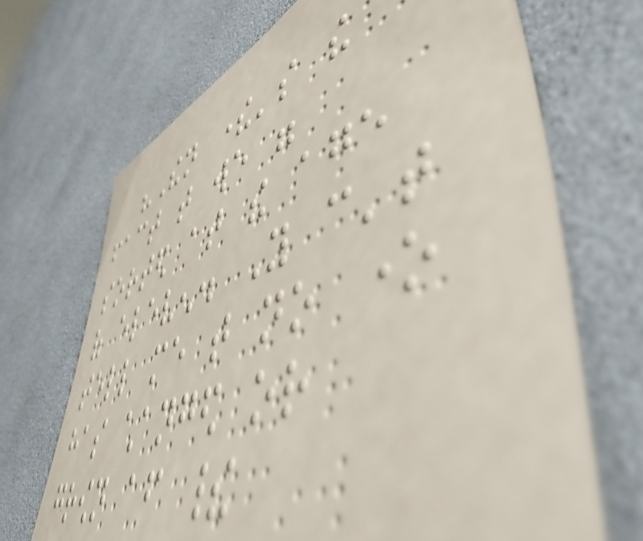"Then there's the
fact that we were
sorted at the age
of eleven. You can't
tell me that no one
has changed or
grown after their
